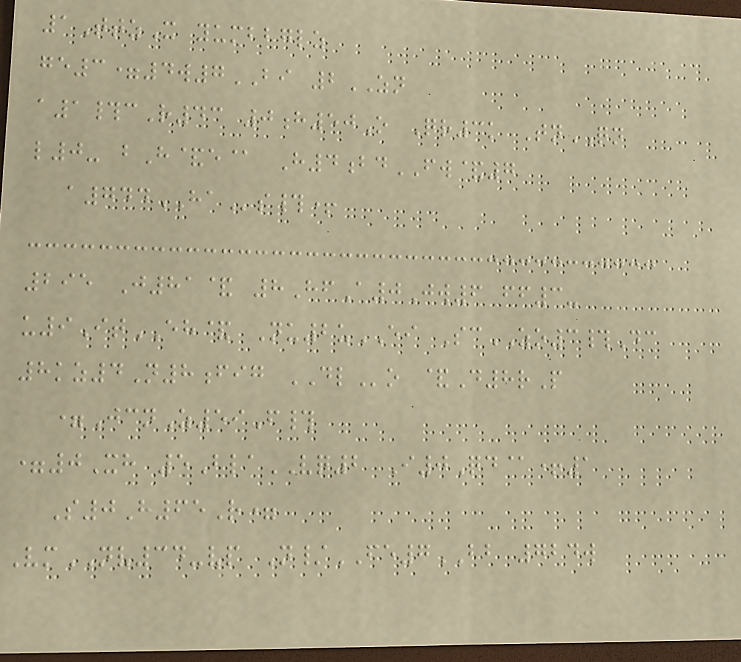1TtzX yumbbglz
ge3=4w7BI 2ZN
a1#cR43 0h50O Qr3k TnQN
l0- bH&e@ H4bdFW&7
a744HAs#+
295 J81& 8HfA0Jw6 ff3-
u9ItEH& Nu2uEI ScZO3#Dc
8kz4N8fig DLo &D8rP
=JcnZ59F#
=0Xh 5BlaVQ2 I0Qd@+1
S0H65R=
VmNV34-vp N/FE7BB 724w
